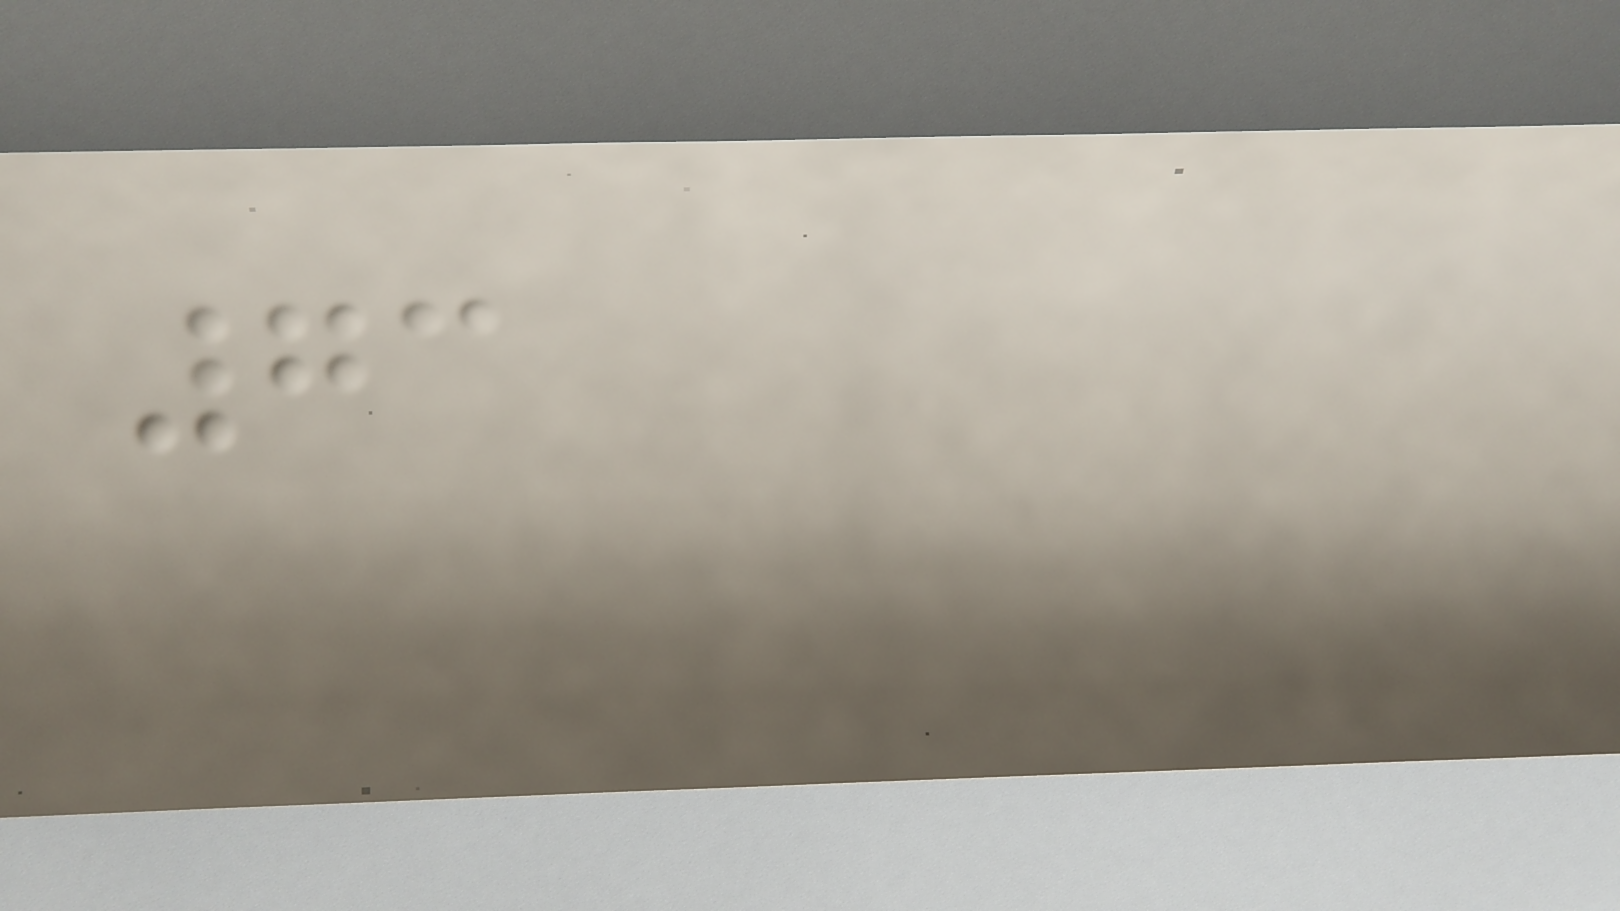73
